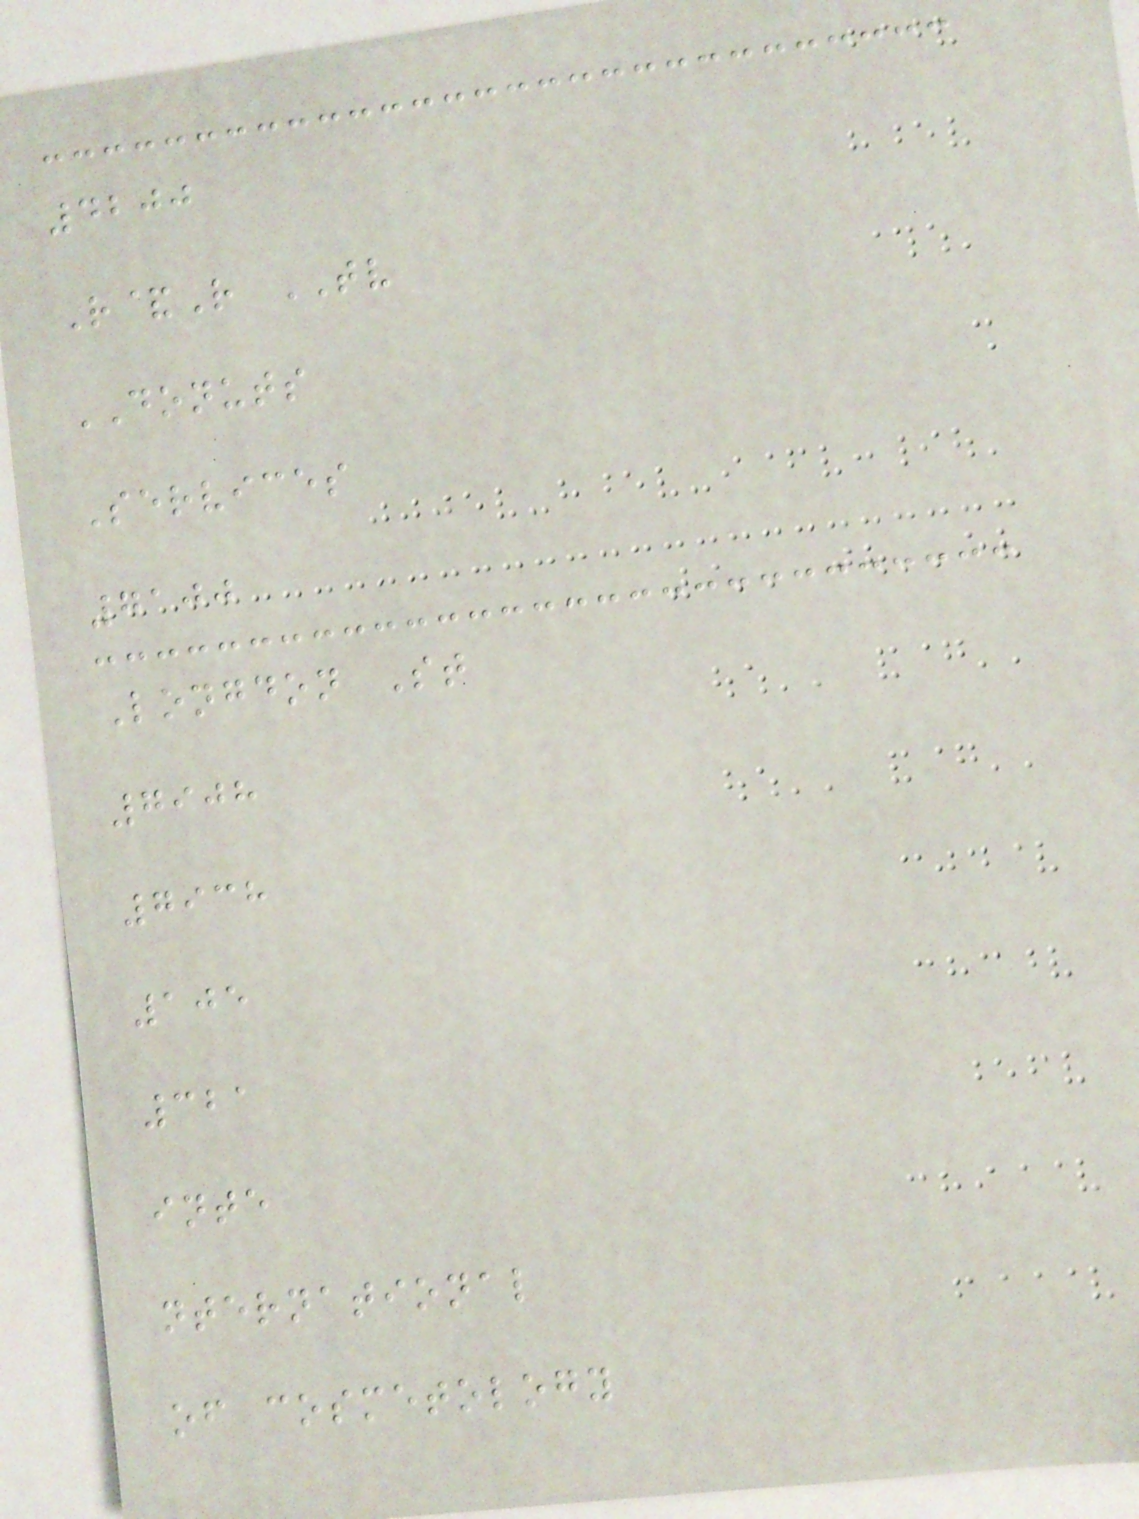4200
R&R TV
DONUTS
Services
7100
Longdon St
7908
7938
105
321
inte
nternational
of cosmetology
